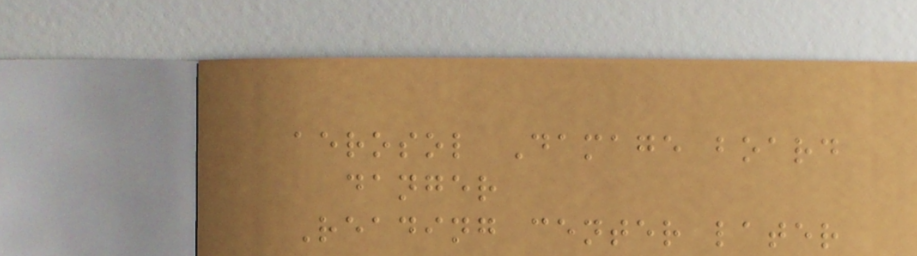aerosol Damage board
danger
Reading center later
